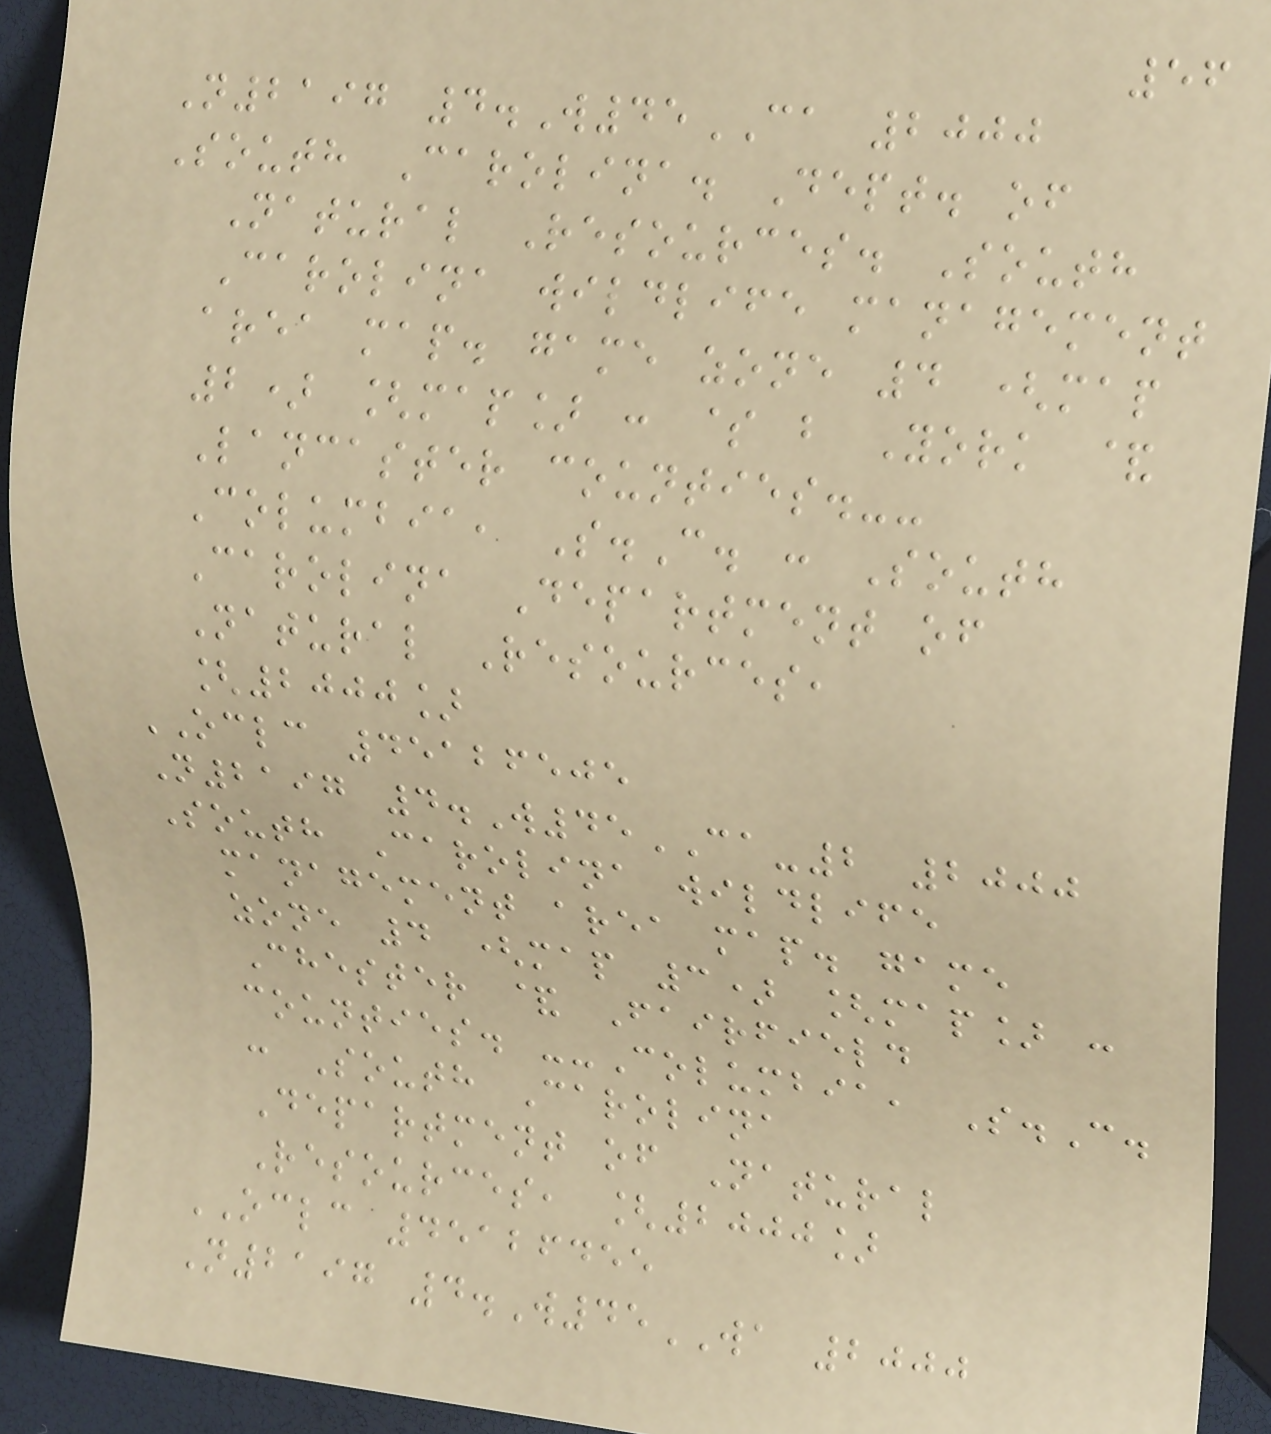56
N2197 4.W45CA 2000
South Carolina. Dept. of
Natural Resources. South
Carolina wildlife management
area map. game zone 4 (map
2) [map] : $ b York &
Lancaster counties.--
Columbia, S.C. : South
Carolina Department of
Natural Resources,
[2000]
OCLC 45126505
N2197 4.W45CA-2 2000
South Carolina wildlife
management area map. game
zone 4 (map 3) [map] :
Chester & Fairfield
counties. --Columbia, S.C.
: South Carolina
Department of Natural
Resources, [2000]
OCLC 45126455
N2197 4.W45WA 2000
